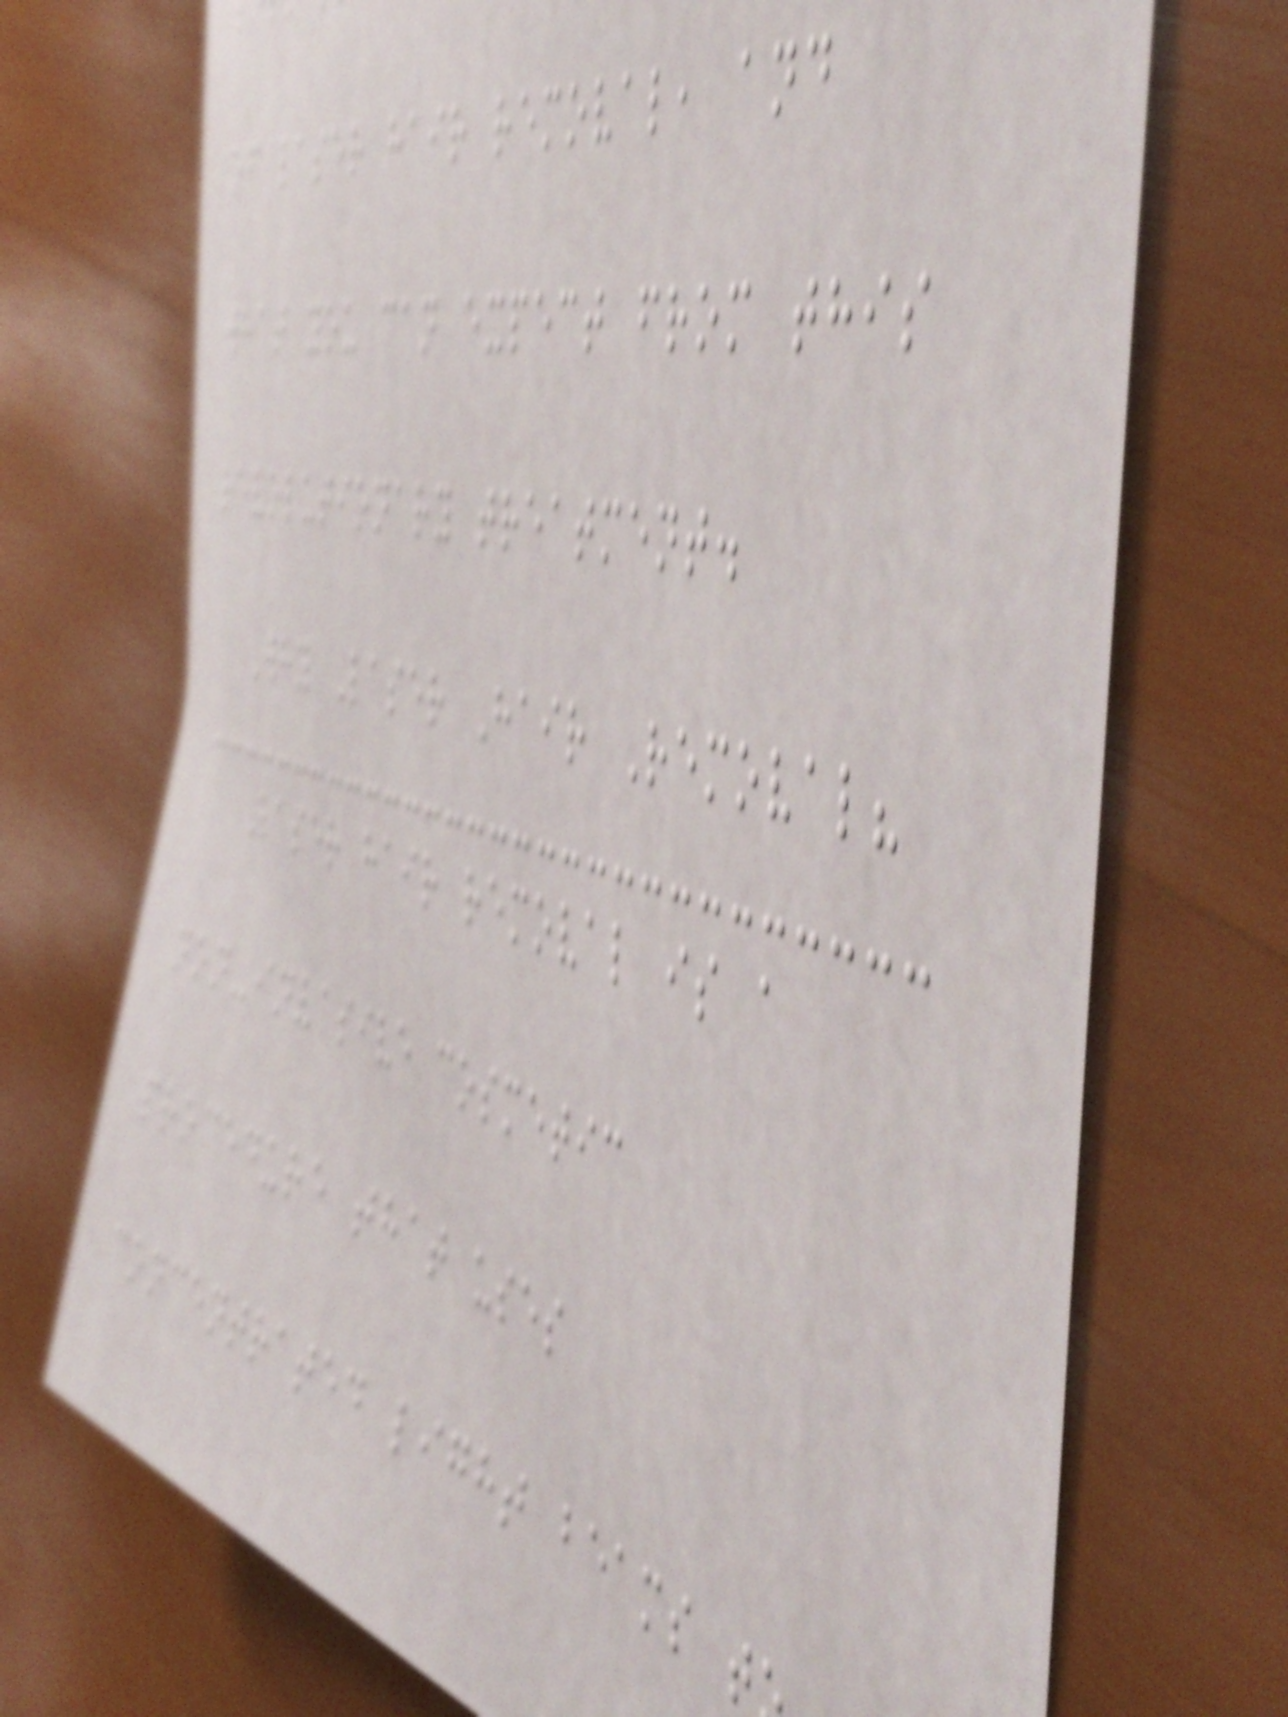of laser hair removal, and
what you can expect from this
revolutionary treatment.
Why Laser Hair Removal?
Laser hair removal is a
non-invasive cosmetic
procedure that uses
concentrated light beams t
